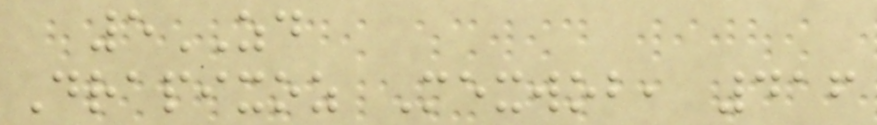5ZD
Drapixoz Mexwob, 416
